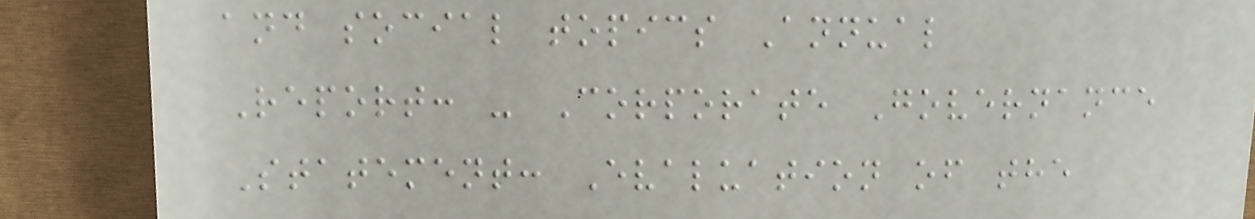and social topics Annual
Report: - Corporate Governance
Statement: Evaluation of the
